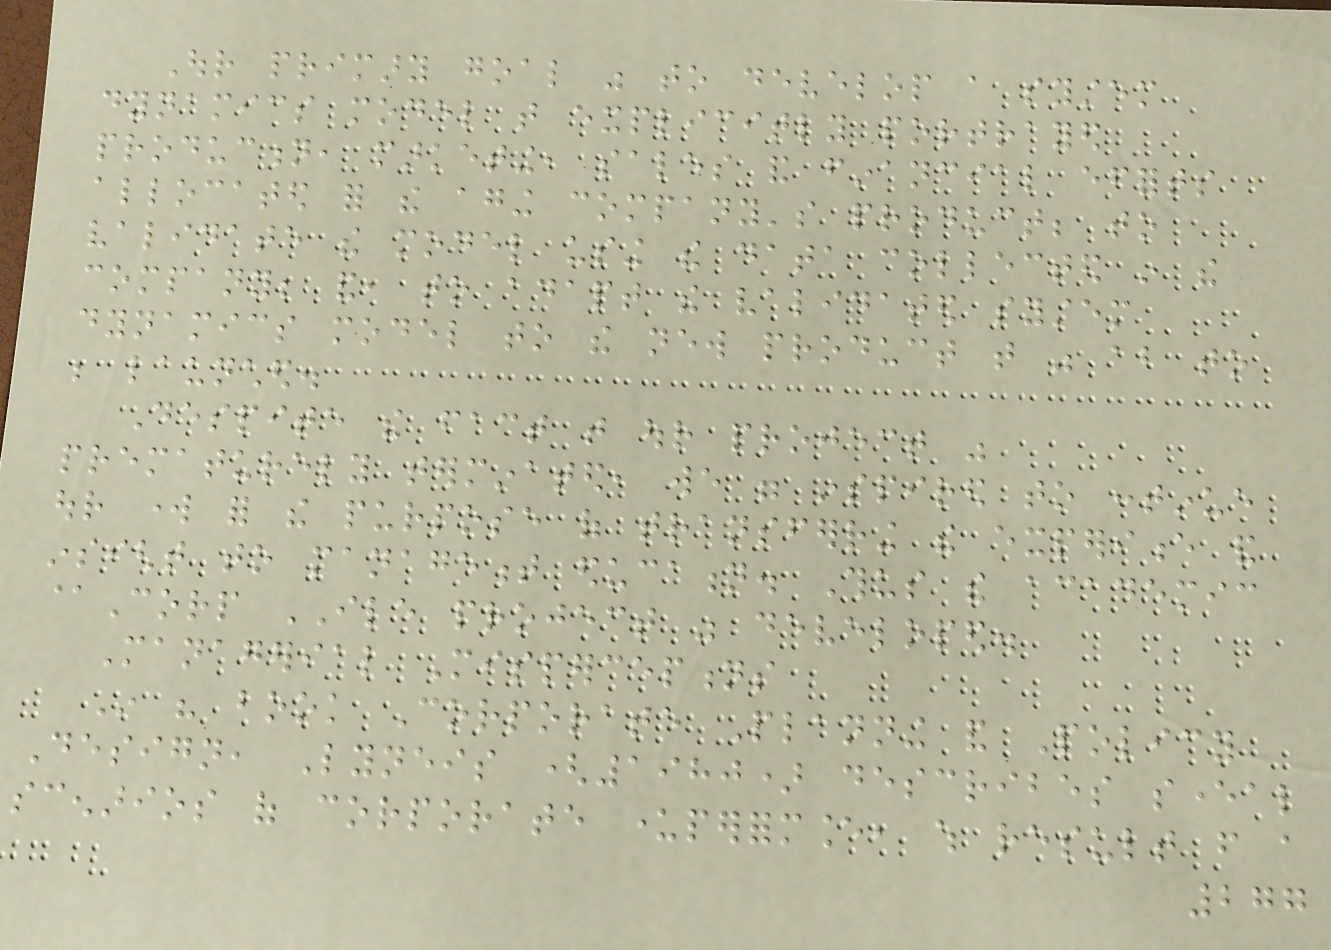Our primary goal was to develop a system
dynamics model that explicitly portrayed
production, marketing, sales and financial efforts
allocated for the aging company's product; to
validate the model using the data collected in the
company; and, to adapt the validated system
dynamics model to the new product that was about to
be launched.
Despite the fact that our project was
prematurely terminated, we were inspired to continue
our work for the purpose of transferring the experience and
insight to management education. Thus the academic
@Corp ILE project was developed.
Managerial Misperceptions
In his book Corporate Planning and Policy
Design, Lyneis (1980) describes several
scenarios of corporate underperformance, which result from a
277
